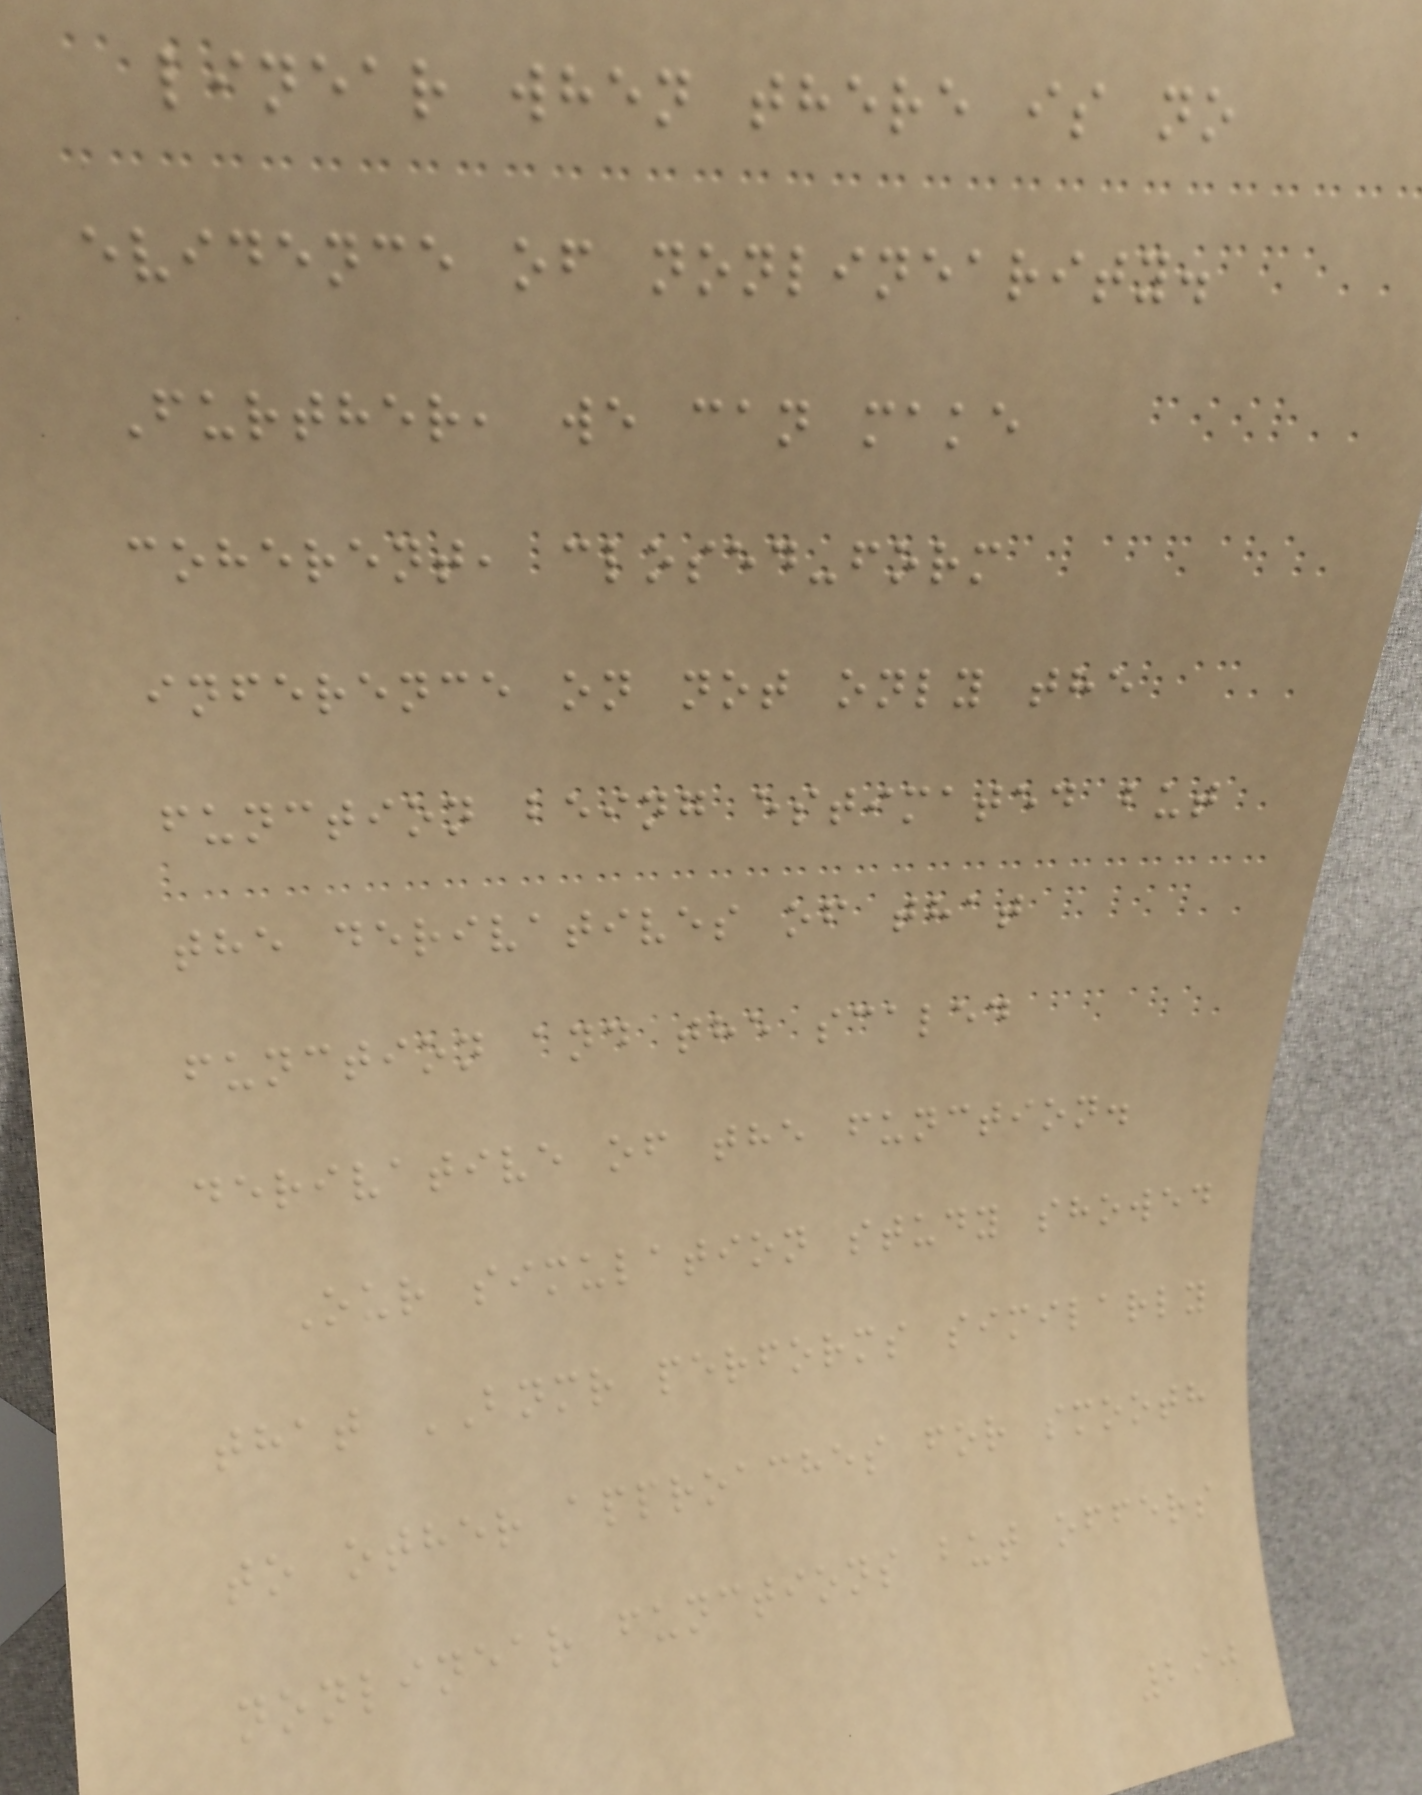linear when there is no
evidence of nonlinearity.
Further, we can make
coherent, closed-form
inference on not only the
function being estimated but
the derivatives of that
function and the scaled
derivative of the function.
Our simulation study showed
that BNMR performs similarly
to other approaches for smooth
nonlinear functions but offers
290
